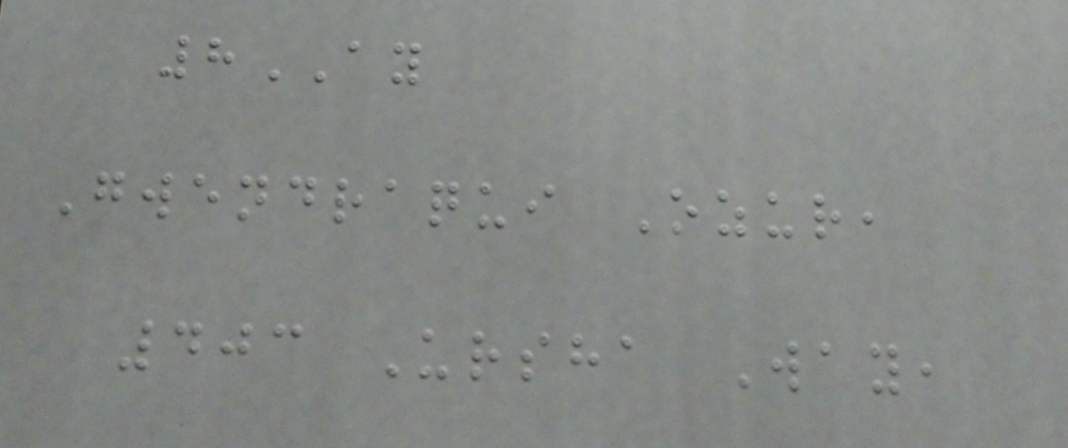8AY
Gwendraqui Ozur,
403 Ursha Way,
